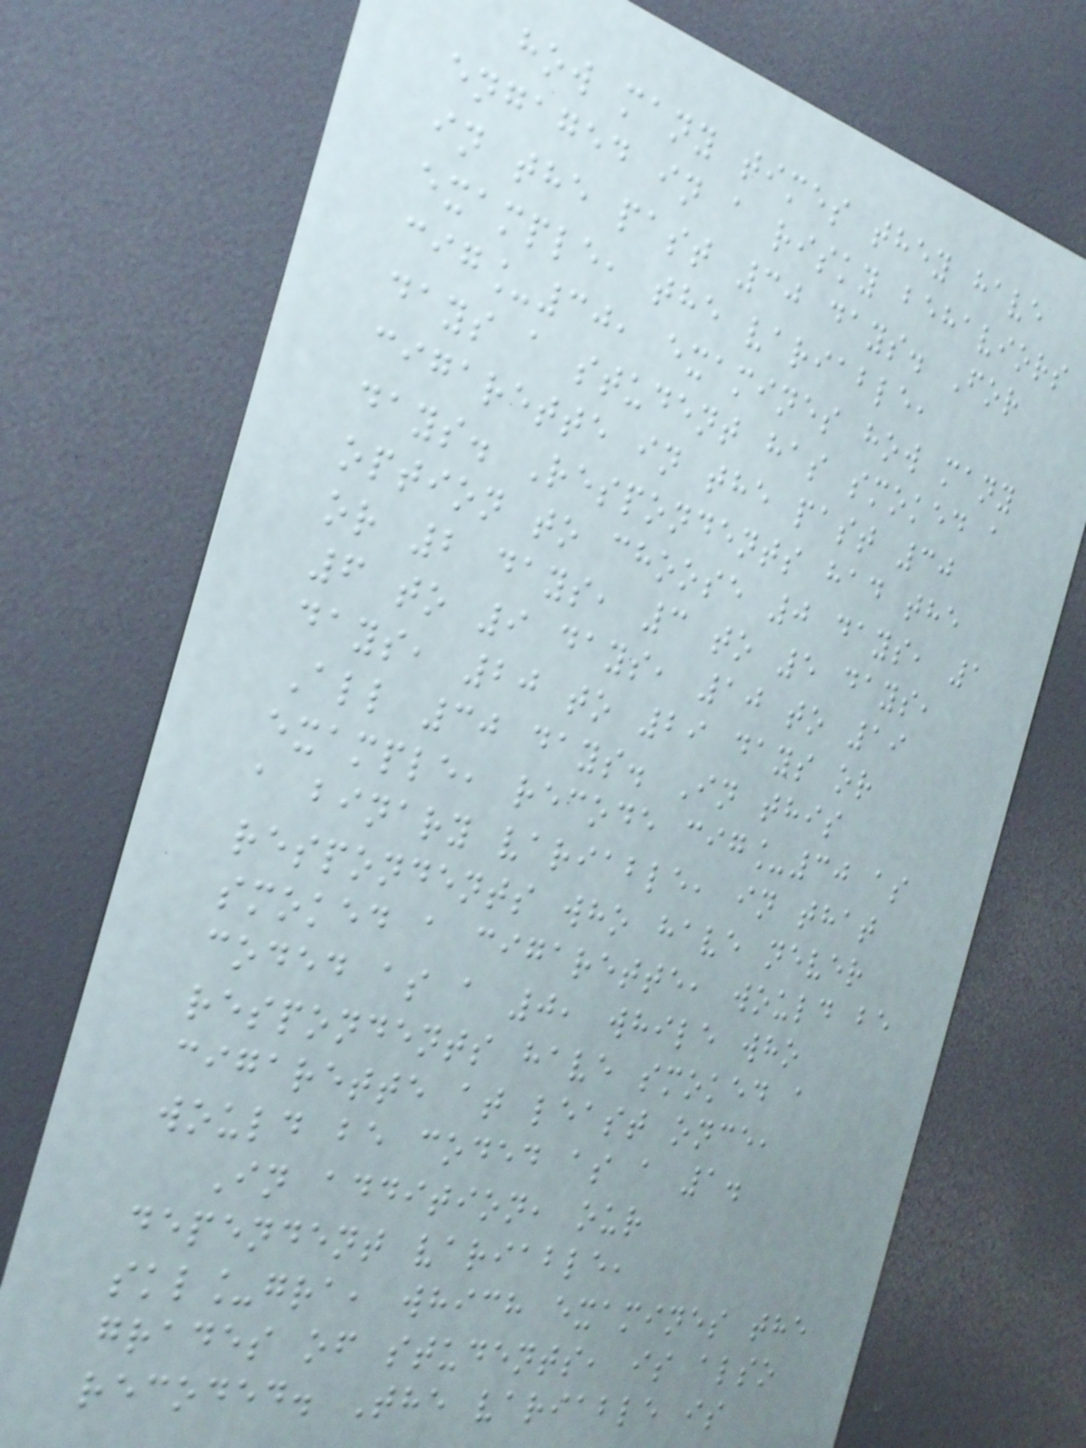how many times they have
engaged in a risky behaviors
in the past 30 days. For
example, the variable,
cig_30, examines how many
days a student has smoked a
cigarette in the past 30
days. Respondents had the
option to choose 0 days, 1
or 2 days, 3 to 5 days,
6 to 9 days, 10 to 19
days, 20 to 29 days or
All 30 days. In this
example, recode cig_30 as
a binary variable, in that
respondents who have never
smoked a cigarette, would be
coded as a 0, while who
respondents have smoked a
cigarette at least once,
would be coded as a 1.
In addition, our
dependent variable,
skl_gra, which examines the
grades of students, is also
recoded. The variable is
